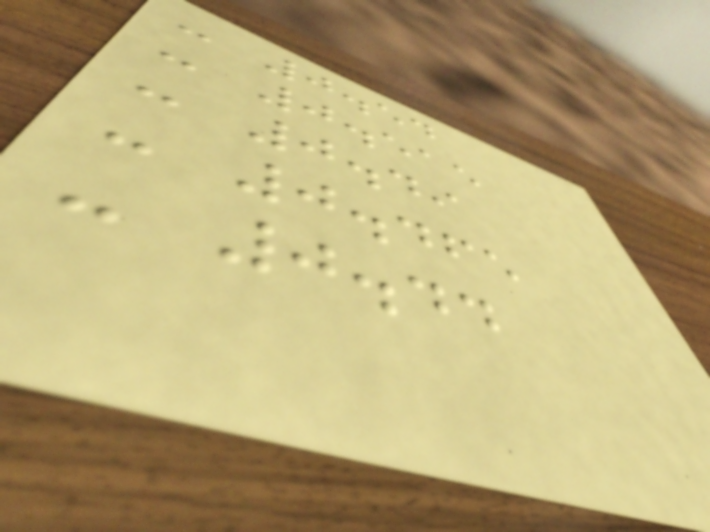- 0.54
- 0.515
- 0.49
- 0.465
- 0.44
